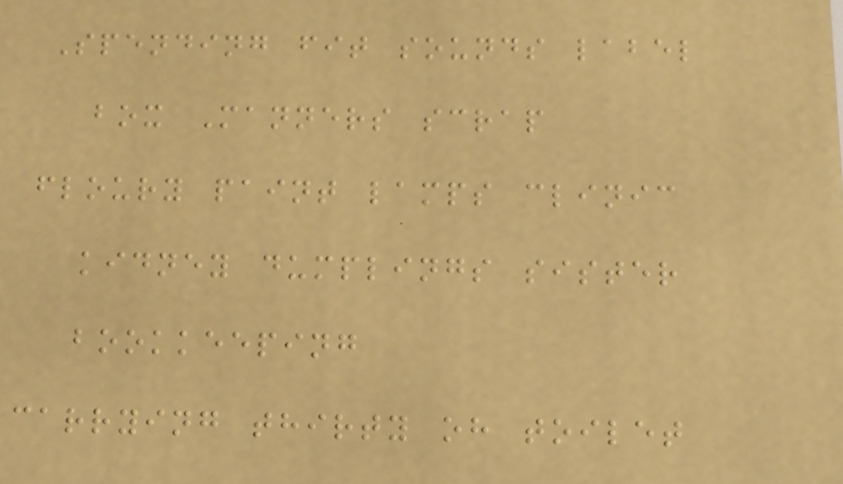Spending fit sounds label
box Manners scrap
floury paint lamps clinic
kidney dumplings sister
bookkeeping
carrying thirty oh toilet
